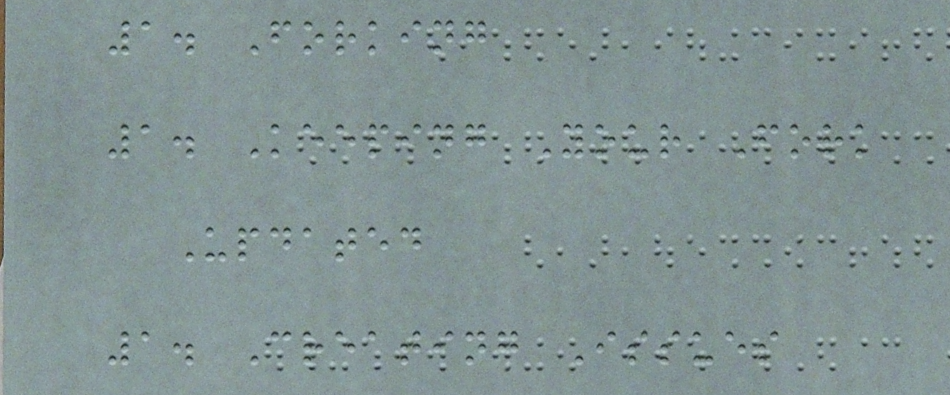1. Forking
1. Keeping Your Fork
Updated
1. Creating Issues
